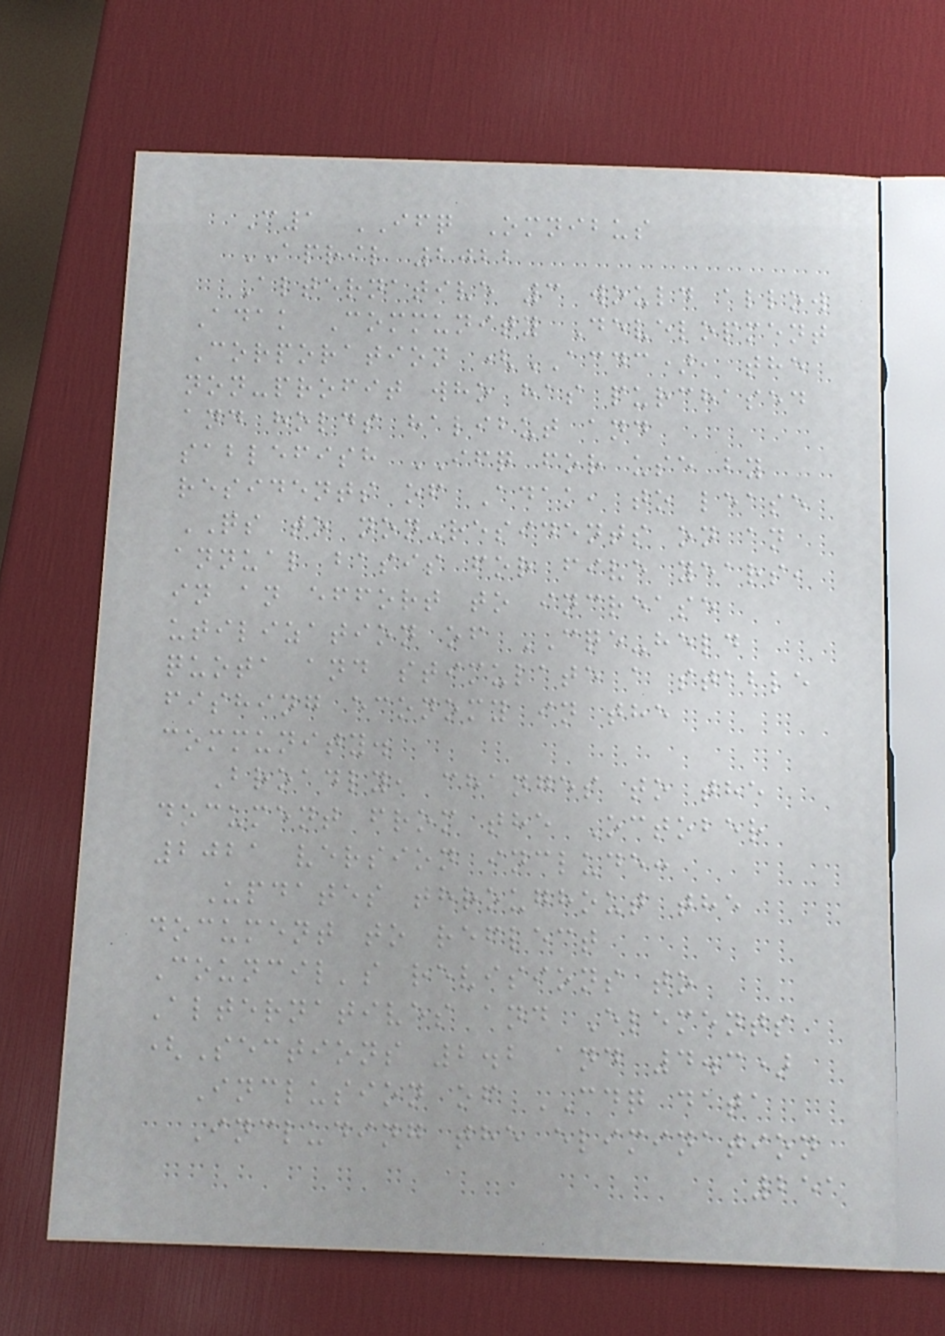C1 IFQ Omnibus
APRIL 2022
Alternative 3 would allow
Adak Community Development
Corporation (ACDC), the
non-profit who has purchased
and holds halibut and
sablefish IFQ for use by
residents of Adak, to lease
QS to non-residents on an
annual basis for five years,
in an effort to increase
utilization of CQE-held
quota and stimulate a stable
fishing economy in the
community.
Broadly, changes to the
document from the October
2021 version include:
Updates throughout the
document to reflect
Council's revisions to
Alternatives and Elements
(Sections 2.2 and 4.3)
Inclusion of CDQ data
Including the elimination
251
